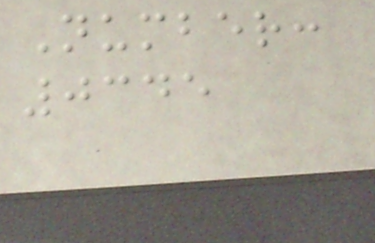Number:
0345
